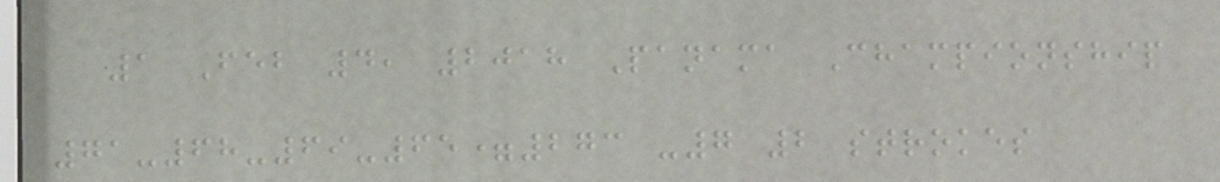1 Feb 4, 2018 Panama Championship
71-68-69-65=273 -7 2 strokes
